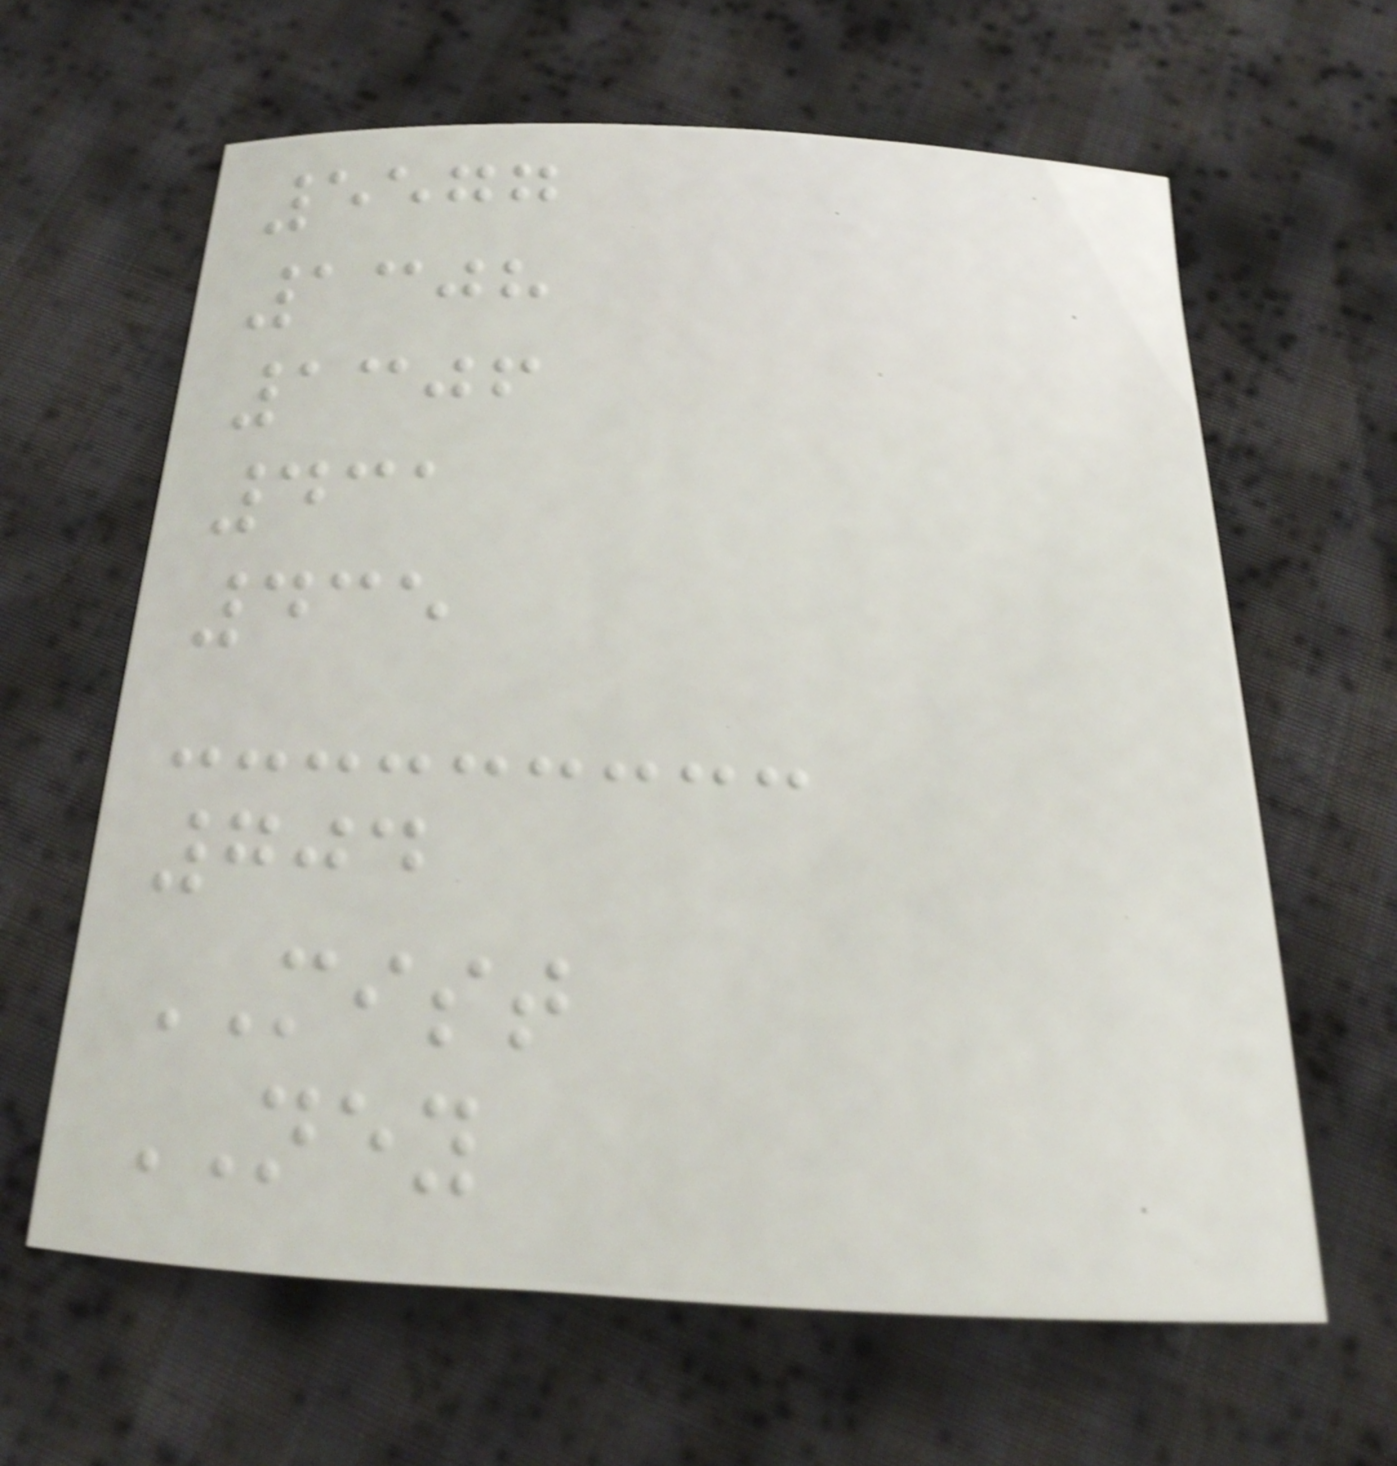5577
1308
1306
431
435
704
MIST
NEY
